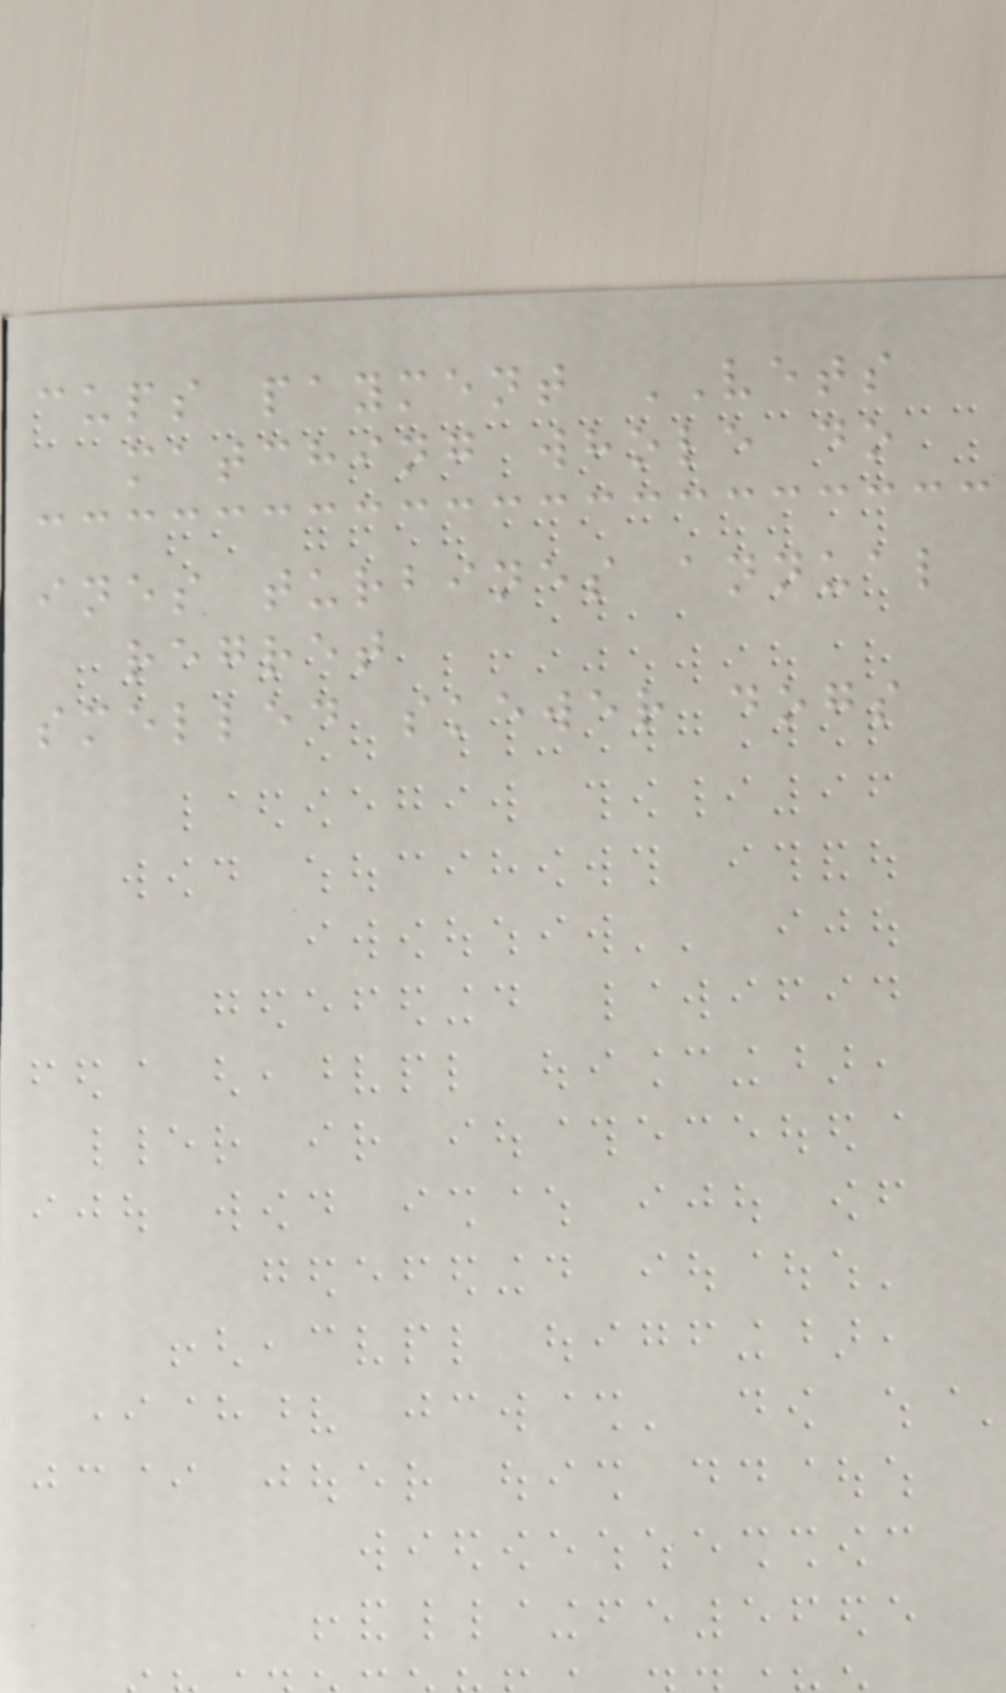cups payment VETS
matching whole do
ines turbines annual
regret
smelled skewer dogs
